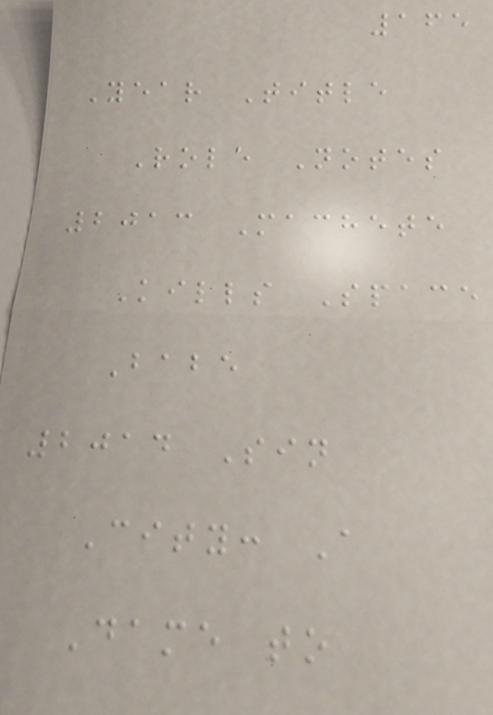165
Year Title
Role Notes
2013 Machete
Kills Space
Babe
2014 Sin
City: A
Dame to
